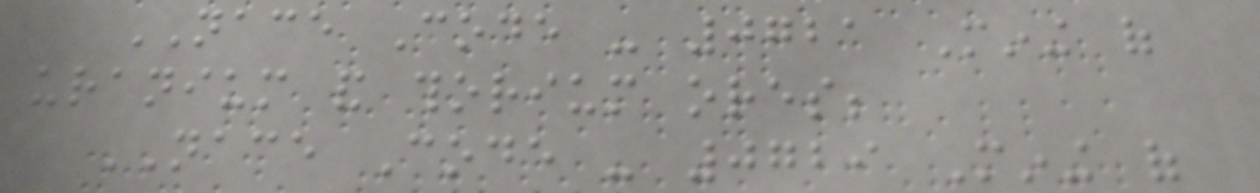NACE Code - 0721 Mining of
uranium and thorium ores;
NACE Code - 0729 Mining of
